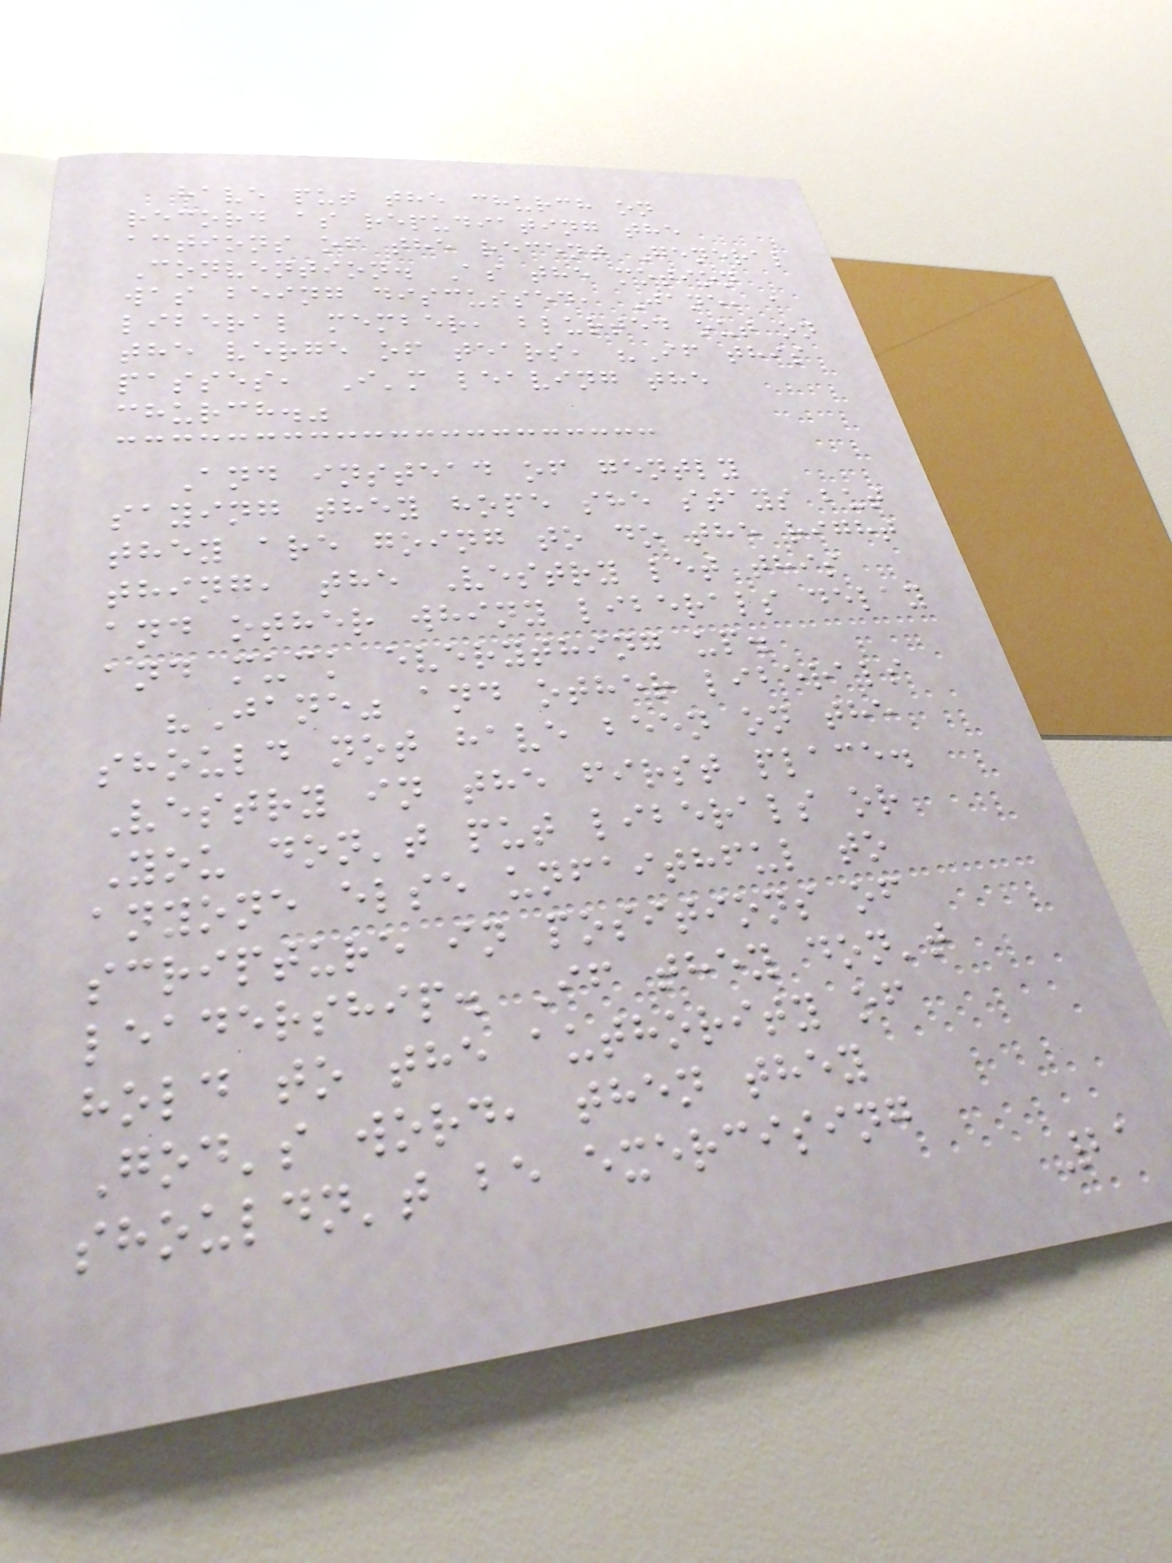have put the church on
record as repudiating the
actions of the recent General
Convention. As the motion
was being discussed, Jane, a
liberal member, blurted out on
the verge of tears, "If this
passes, I'm leaving the
church."
And instead of gently
saying they hope she stays but
they are going to do the right
thing, the Vestry let this
and other whiny liberals delay
and muck everything up.
"Jane" and other liberals
should not have been on the
Vestry in the first place.
You don't put liberals or
anyone else unfaithful to
scripture in positions of
leadership. If they don't
hold to the authority of
God's word, then they
shouldn't be exercising
21
